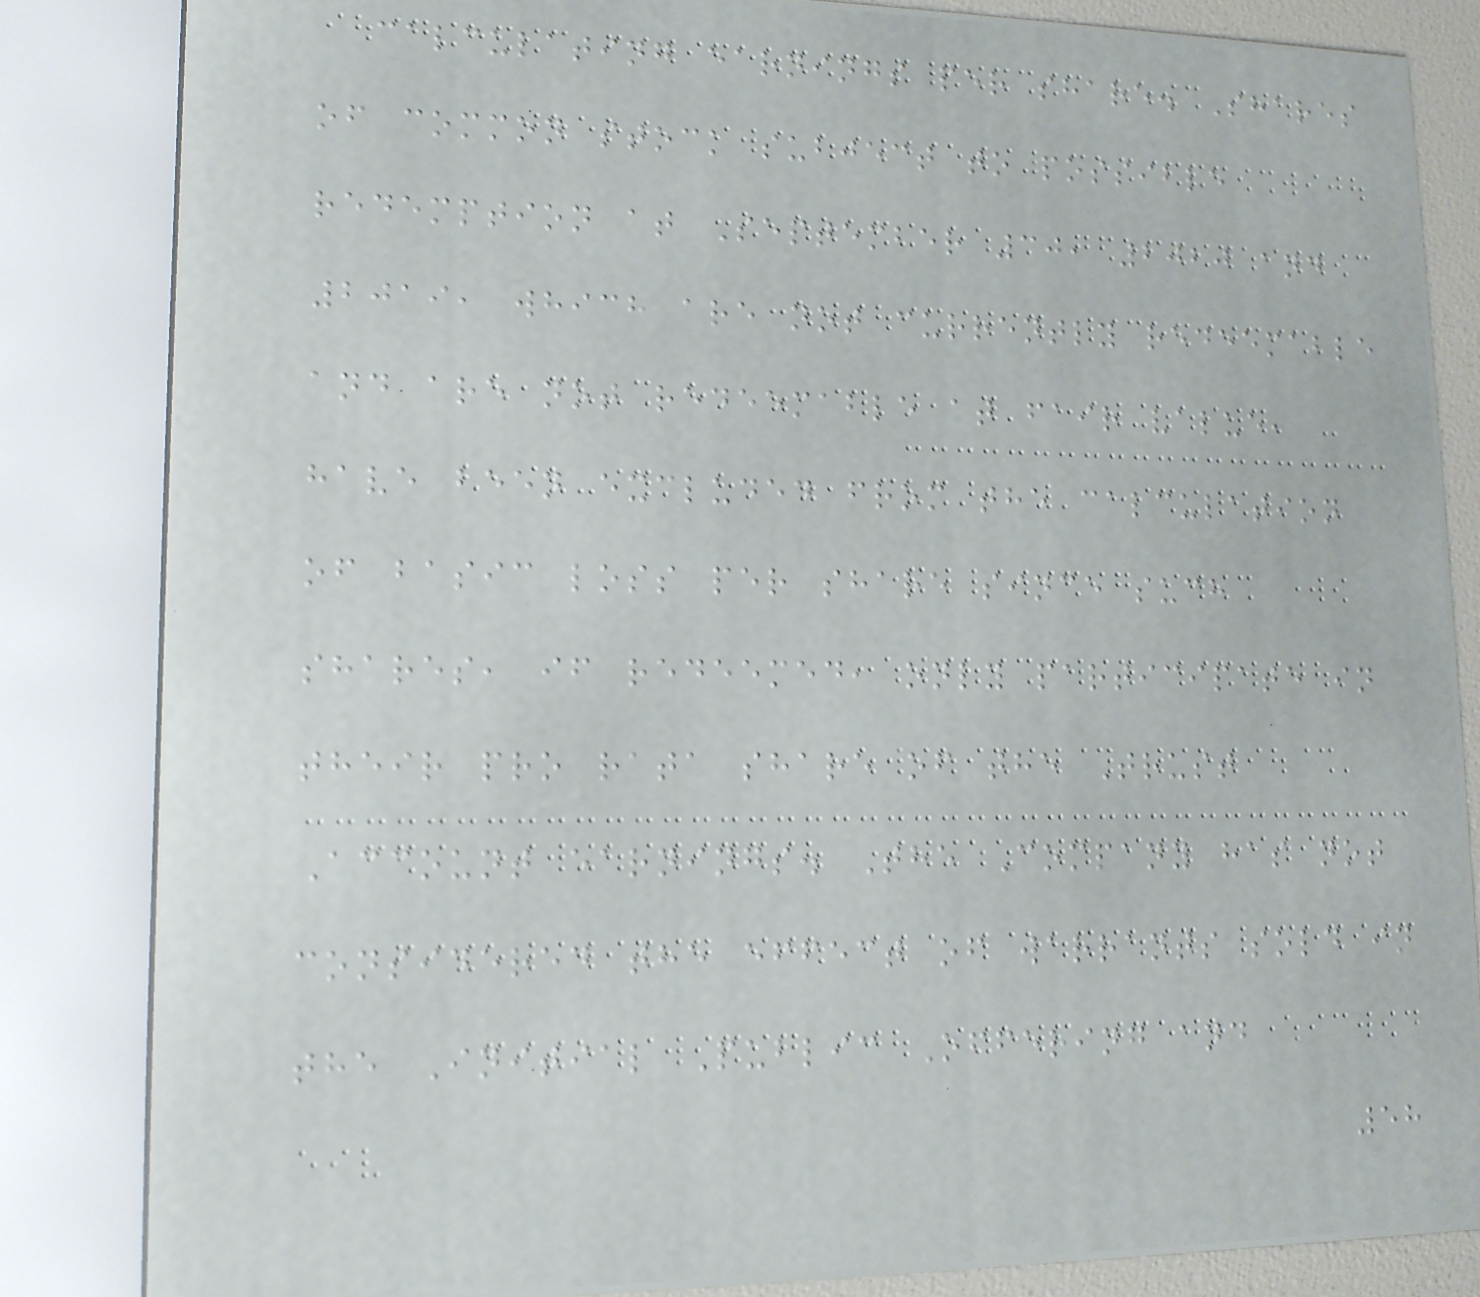calculating earnings per share. Shares
of common stock subject to possible
redemption at September 30, 2020 and
2019, which are not currently redeemable
and are not redeemable at fair value,
have been excluded from the calculation
of basic loss per share since such
shares, if redeemed, only participate in
their pro rata share of the Trust
Account earnings. The Company has not
considered the effect of warrants sold in
the Initial Public Offering and
58
